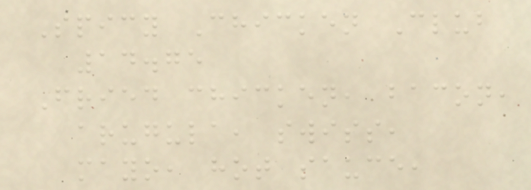Spicy Chicken Club
14.75
Fried chicken, bacon,
arugula, swiss,
mayo, hot sauce,
